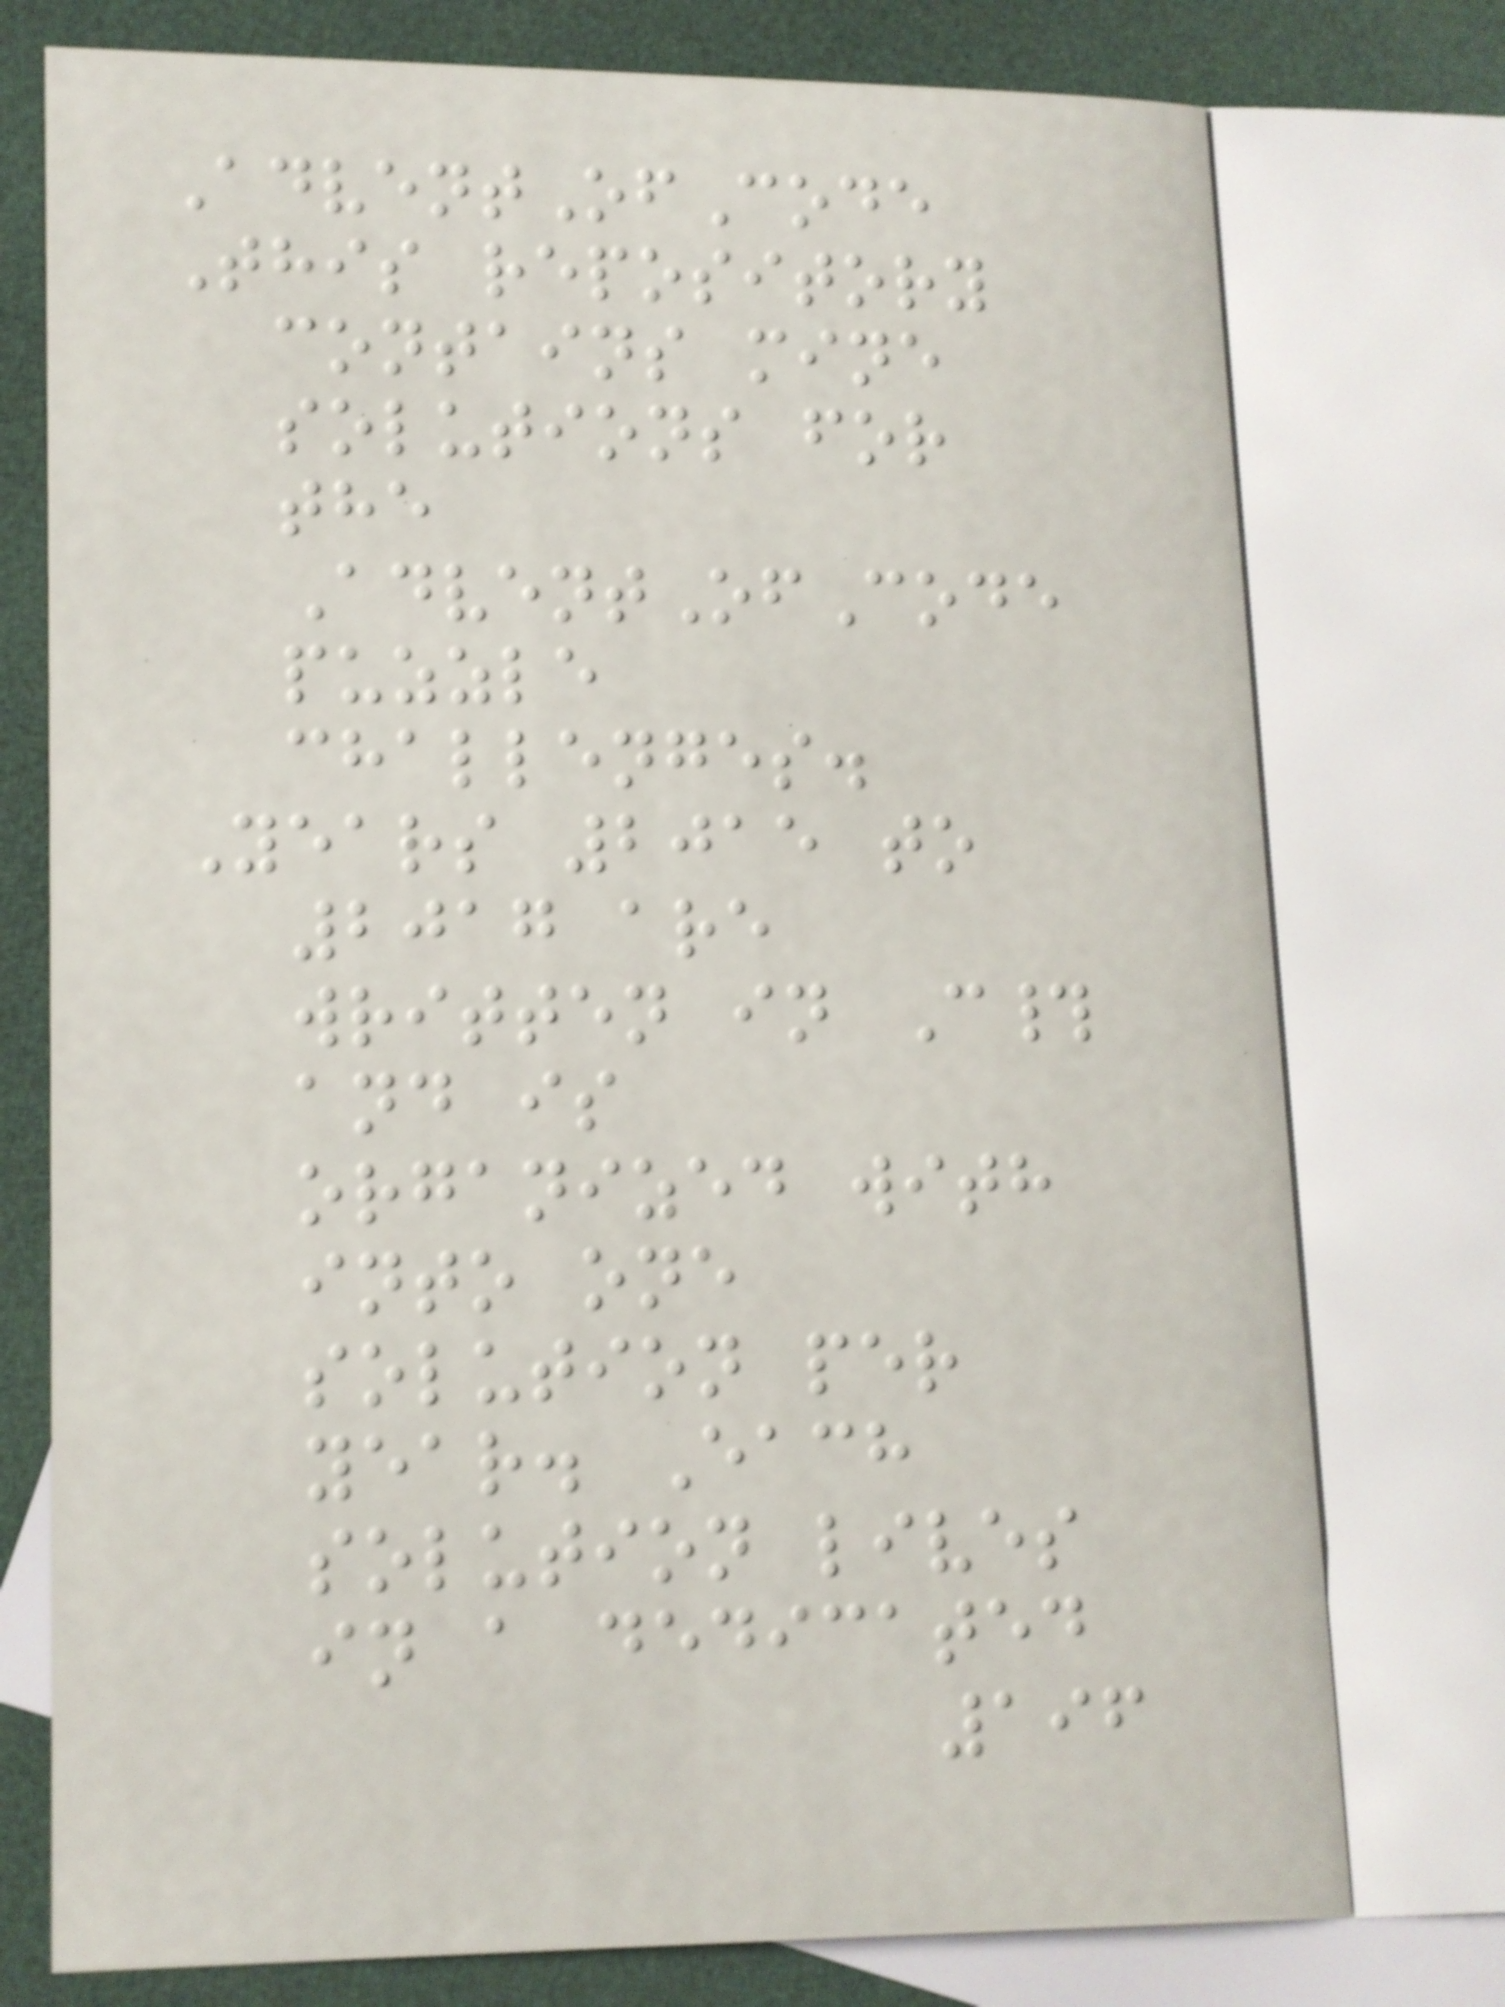AdventOfCode
This repository
contains mine
solutions for
the
AdventOfCode
puzzle
challenges.
Years 2015 to
2017 are
written in C#
and is
organized with
into one
solution per
year. Each
solution lives
in a dedicated
196
